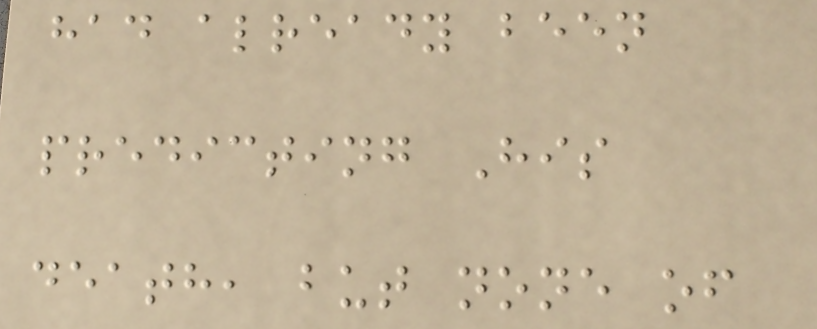had already been
predicting His
death, but none of
